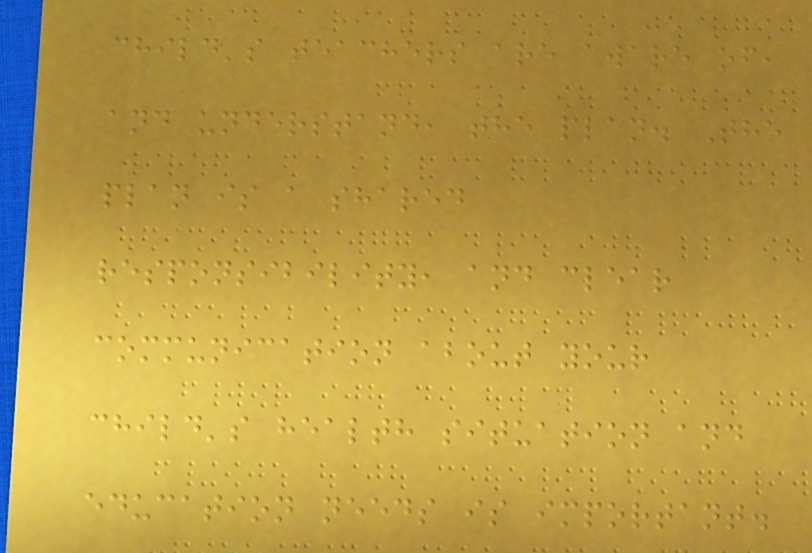child's teachers are aware of,
and understand, the plan. The
plan is a shared
responsibility, and clear
communication about your
child's health situation and
education needs is important.
